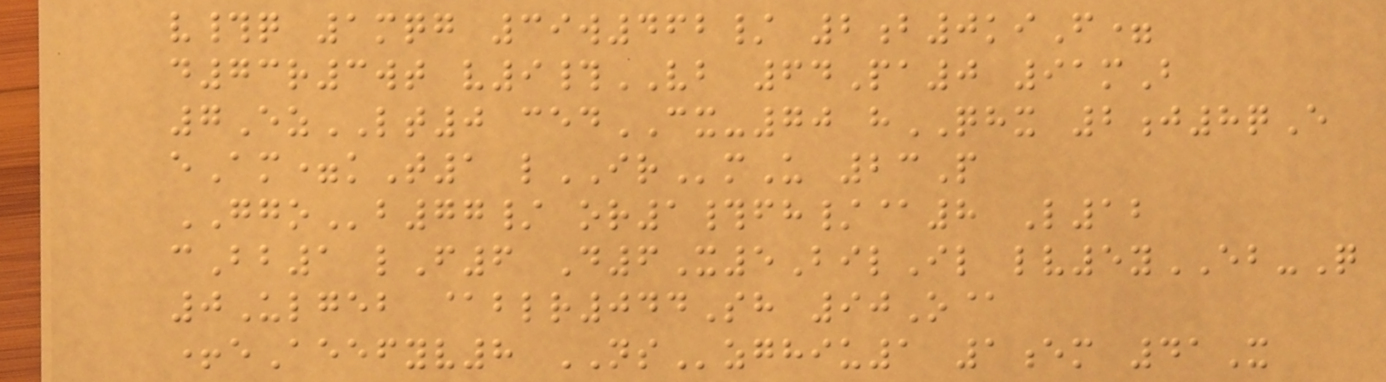v#q 1mqg 39w462/ 2b0kiF=
d73r3wt v9#VB 64Pa0 91mB
7EzLT0 cedCX-70 hQHX 2j8qE
eAm=kT1 lIRmU 23P
GGOb77/ or1#fh/@8 L12
cBb1 lF6 D6X5BilIl lv5yEB-Q
0Ulgeb @blr044Sh 90O@
+eAeefyv8 NSzghiu1 1em 41X
